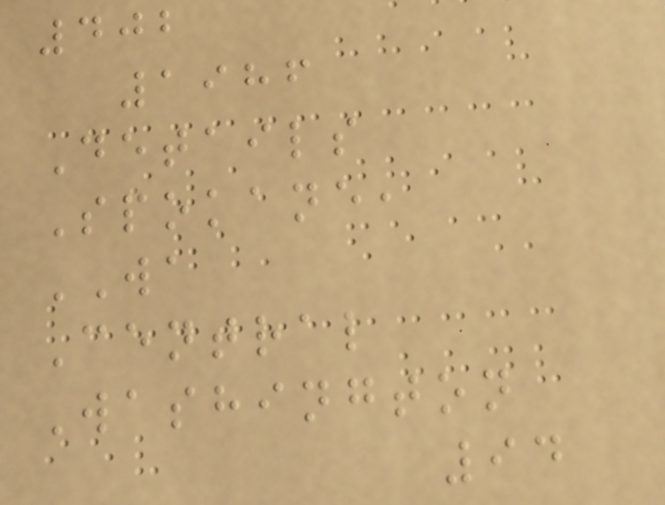402
1986
Details
Spokane,
WA
Central
Washington
94
